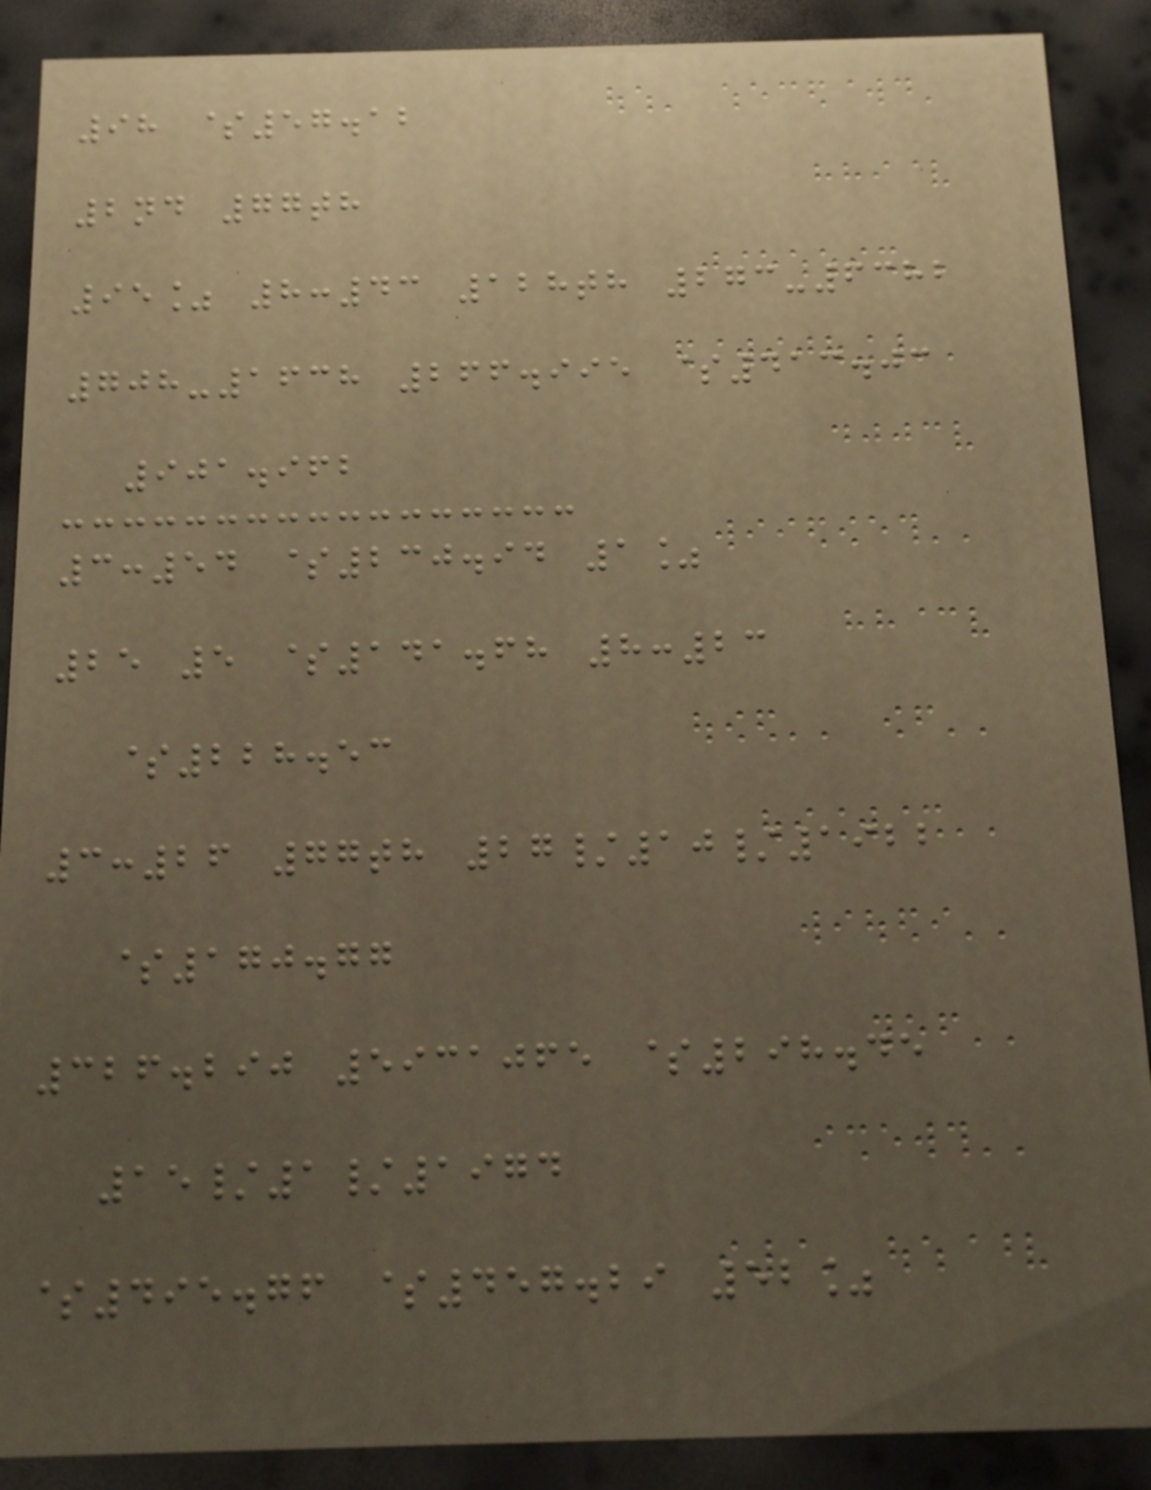98 $57.12
2nd 77th
95% 8:43 128th 273-6382
708-1638 266.995 $413.03
901.962
3:54 $230.94 1%
25 5 $141.68 8:23
$228.53
3:26 77th 27/10/1922
$170.77
326.290 5931065 $298.45
15/1/1974
$495.76 $457.29 52%
